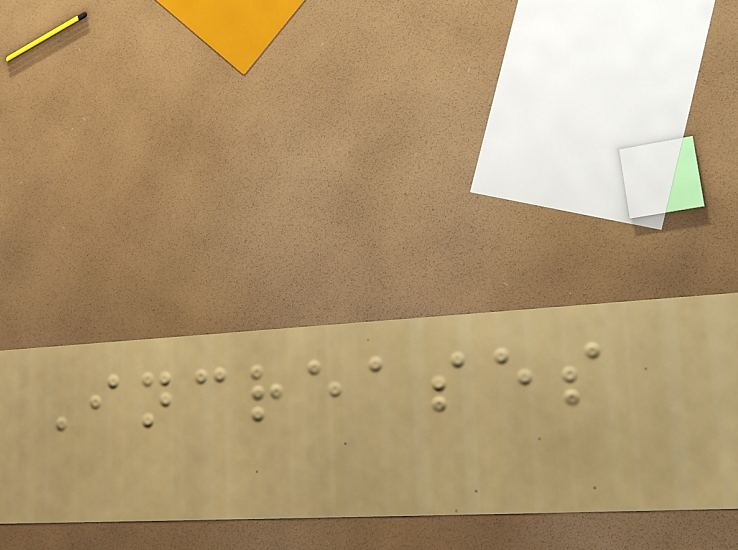Increases
